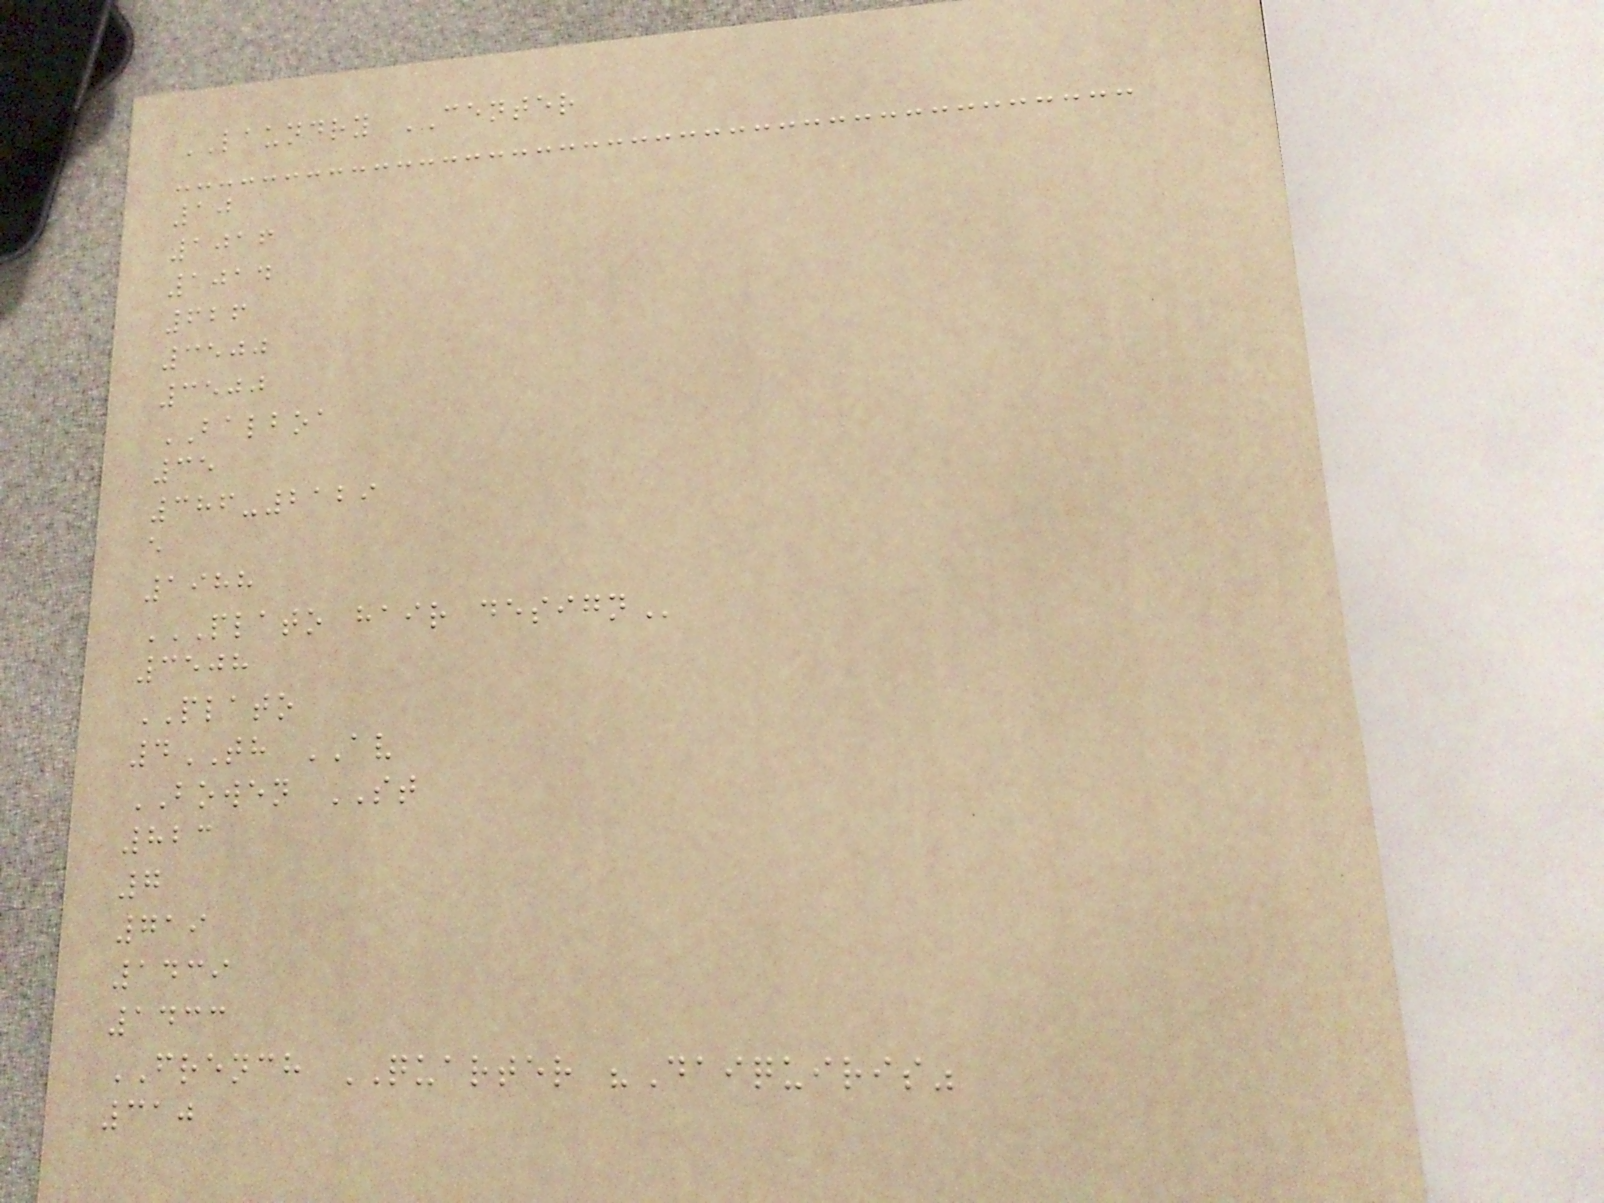LAUNDRY CENTER
10
1016
1014
626
3500
3500
BALBOA
35
386-2129
e
1988
PLATO HAIR DESIGN
3508
PLATO
4TH AV
BOWEN ST
823
7
719
1439
1433
FRENCH QUARTER "Daiquiris"
310
